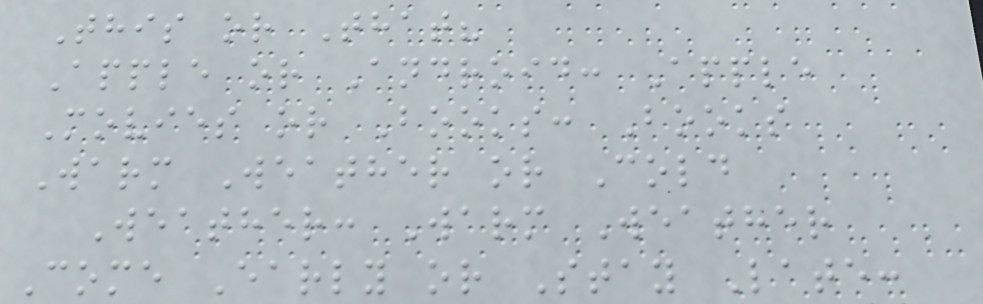This or That?
Apple or Android: Apple
Movies or Books: Books
Warm Weather or Cold
Weather: Warm Weather
Come Early or Stay Late:
